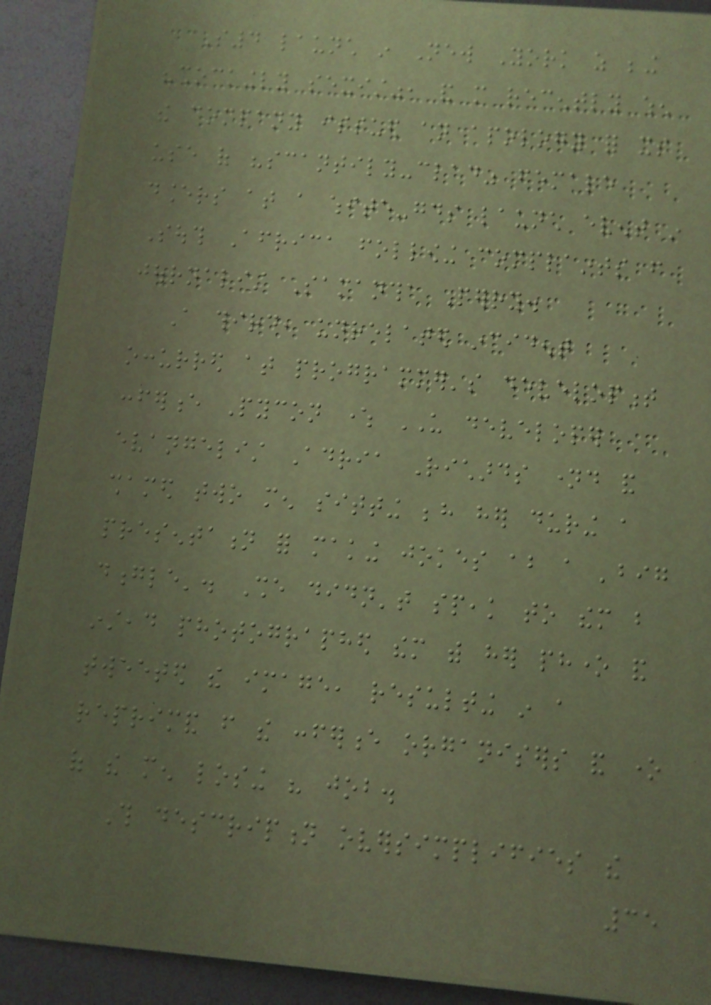S4 launch in New York as being
"shockingly sexist", and more recently when
the company issued an apology for its
use of "scantily-clad" female
dancers at a white-goods launch event in
South Africa following complaints from
journalist Samantha Perry.
A third, unrelated incident
occurred at programmer's development
conference Pycon where US developer
evangelist Adria Richards named and
shamed two men sitting behind her during a
presentation for making jokes about a 'big
dongle'. She didn't speak to them but
instead photographed them with her phone and
tweeted the image, resulting in a
reprimand from the conference organisers and one
of the men losing his job.
This description oversimplifies the
35
